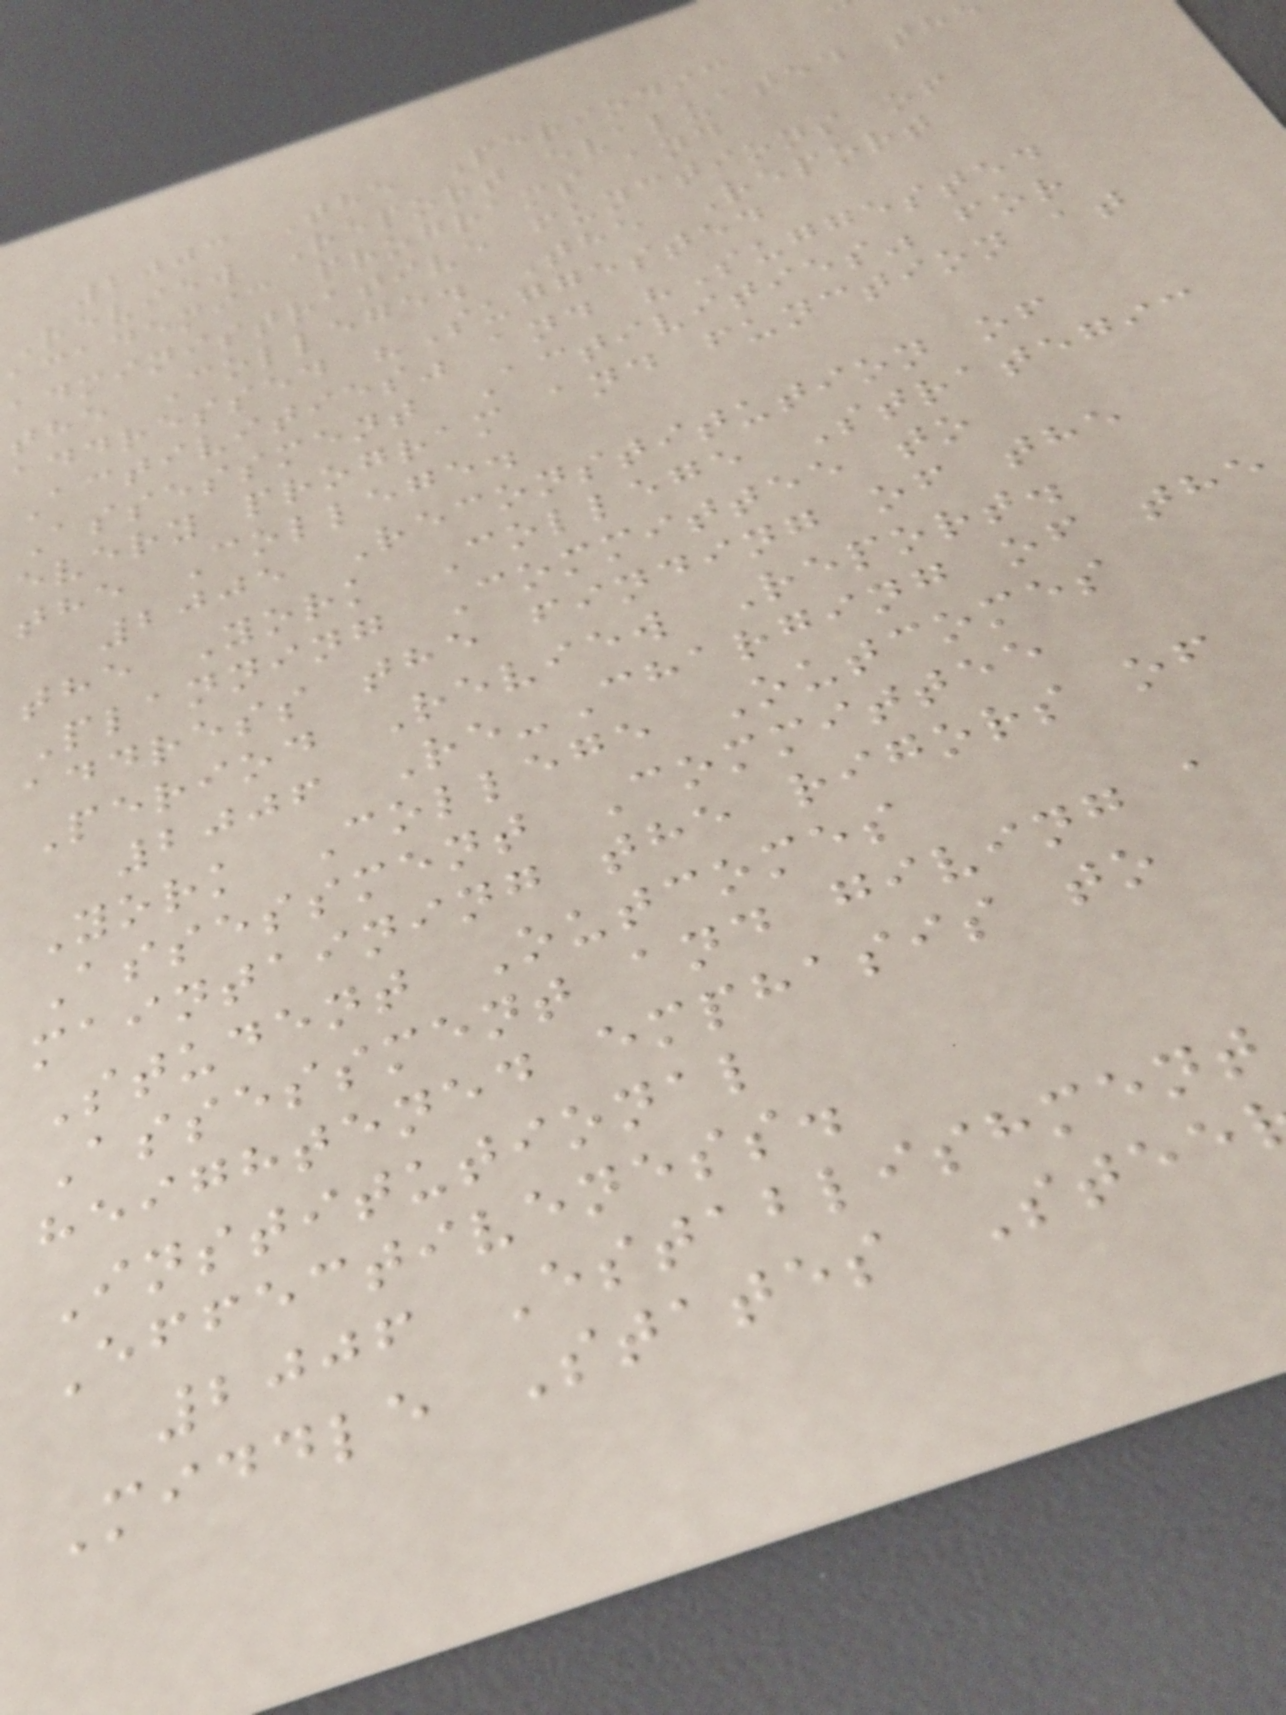2003 The Periodic
Review Report evaluated th
academic programs and
administrative functions of
the College. The Report
addressed "Suggested
Activities" and "Suggested
Assessment Activities" for
every program and function at
the College.
2005 Reconstitution of
the York College Strategic
Planning Committee to
address the finding of the
Period Review Report.
2006 Re-Charging of the
York College Outcomes
Assessment Committee
maintaining the rigors of
Student Outcomes
Assessment and giving a
heightened emphasis to
Institutional
Effectiveness.
2006 Establishment
Middle States Stee
